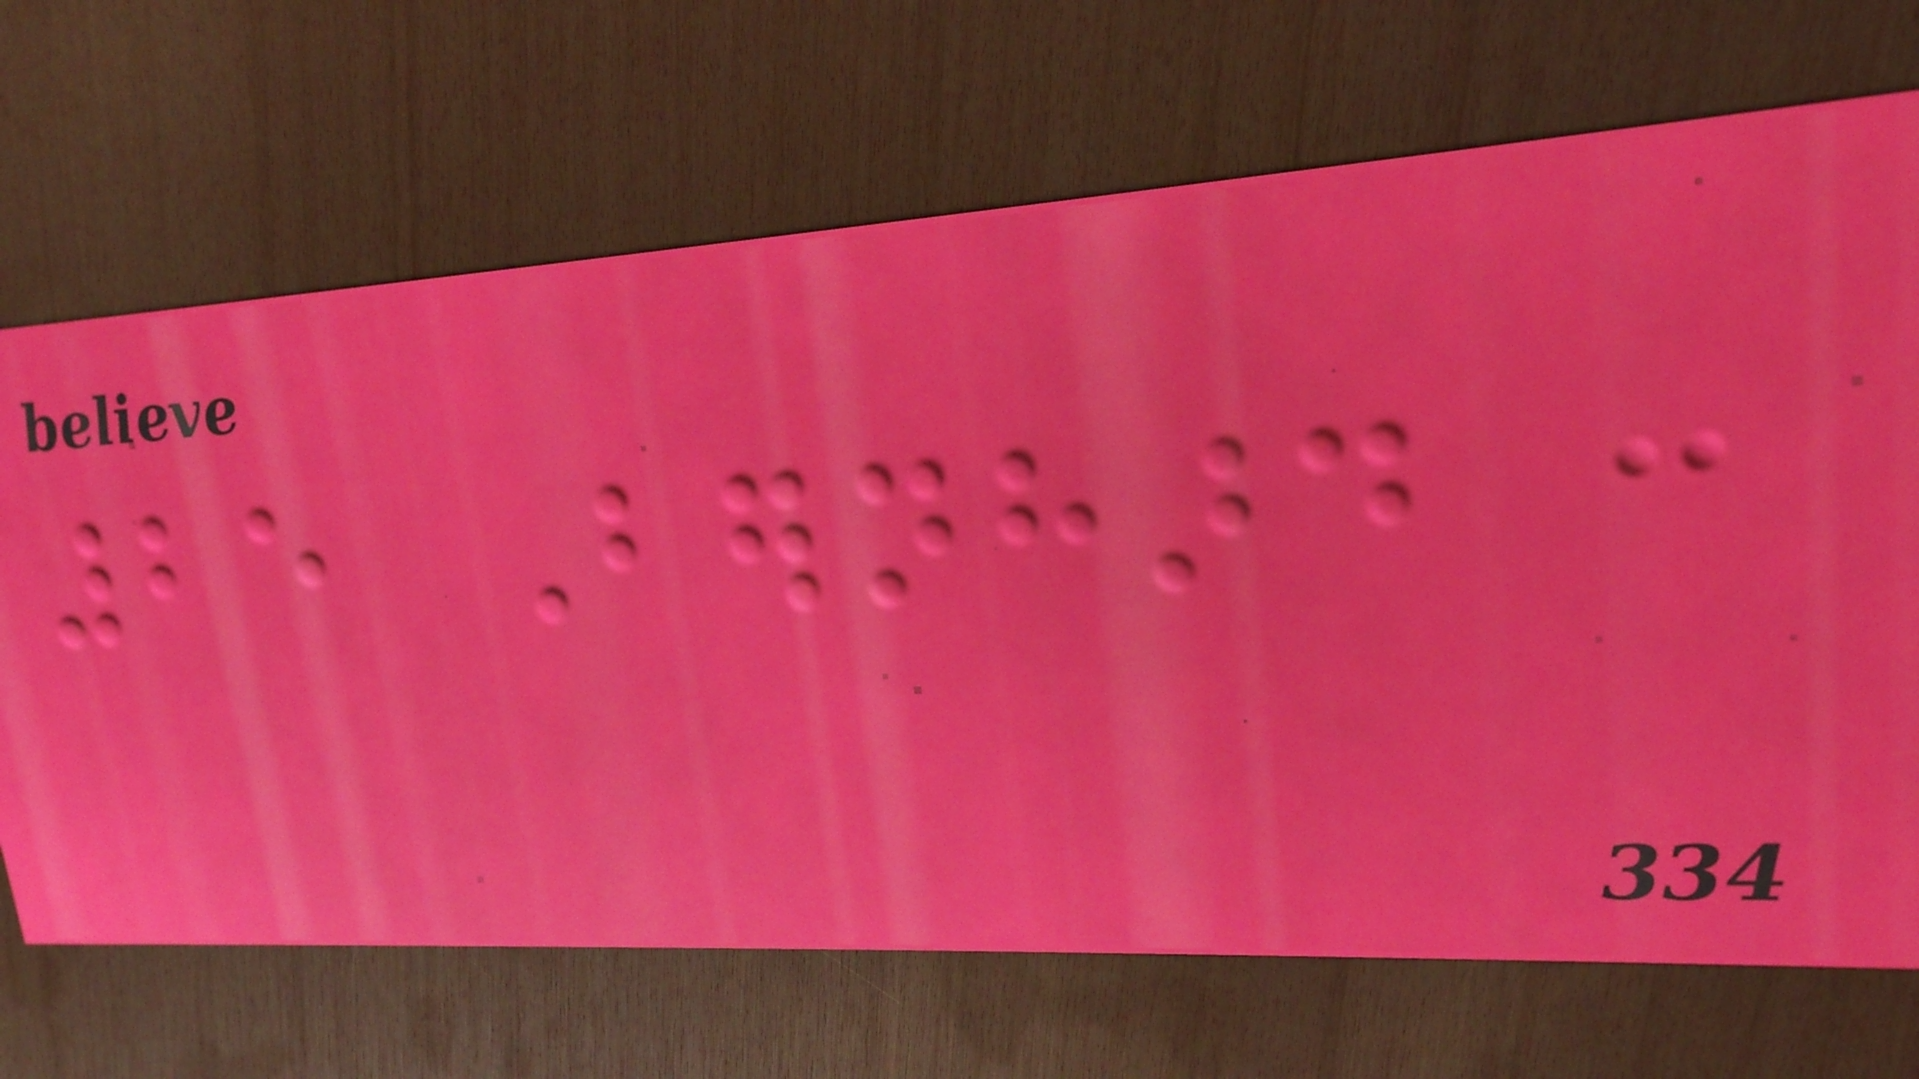25 Bernhard
